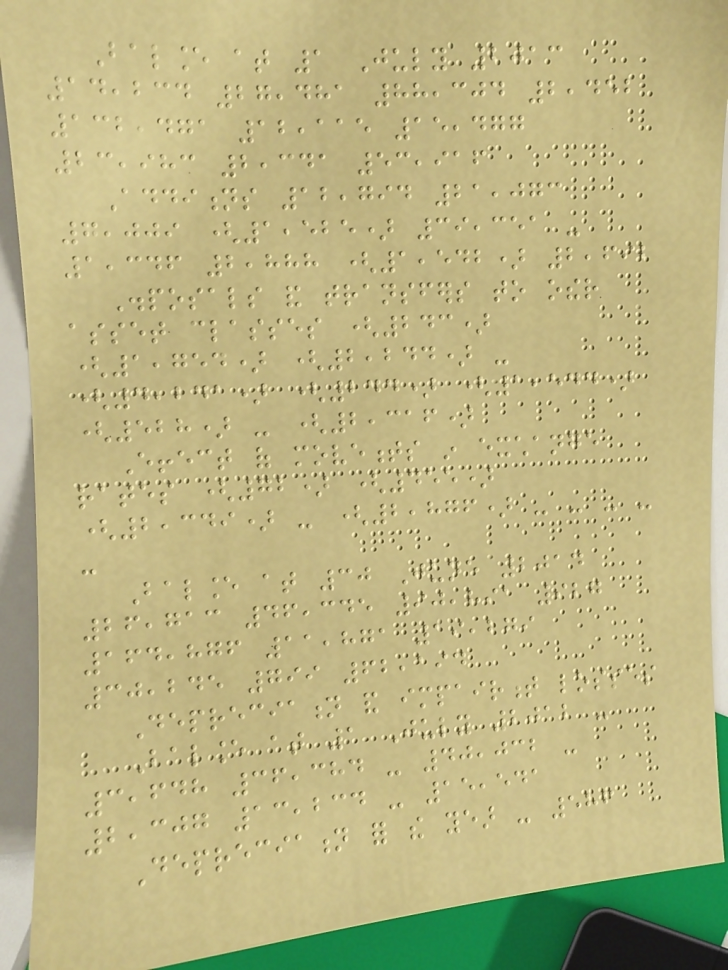Balance at 1 July 2013
14,234 27,481 88,304 2,452
132,471 12,115 15,477
23,983 2,341 53,916
Additions 12,794 21,073
7,009 (1,525) 39,351 -
1,346 2,888 (1,542) 2,692
Disposals and transfers to other
asset classes (243)
(1,754) (2,244) -
(4,241) (244) (1,544)
(528) - (2,316)
Effect of movements in exchange
rates (72) (455)
(2,349) - (2,876) - - - -
-
Balance at 30 June 2014
26,713 46,345 90,891 927
164,876 11,871 19,279
30,245 799 62,194
Depreciation and impairment losses
Balance at 1 July 2012 -
3,648 36,384 - 40,032 -
2,307 13,234 - 15,541
Depreciation for the year - 586
